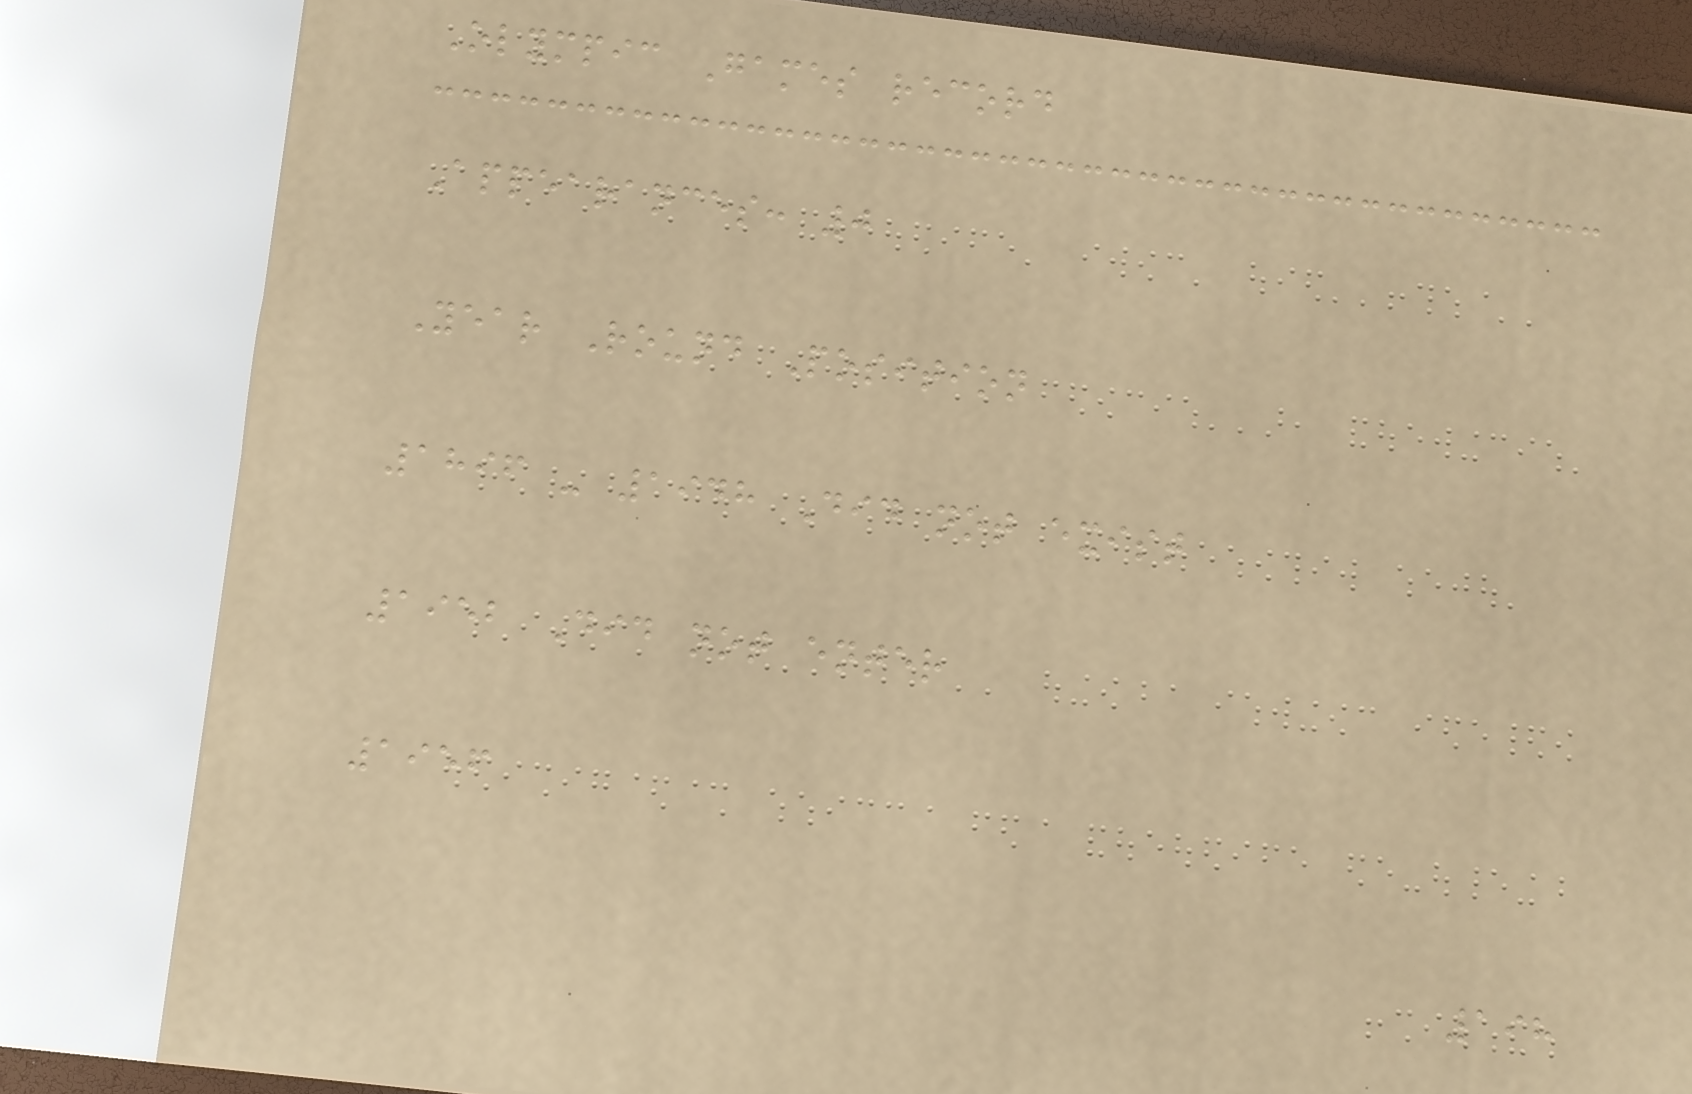Olympic Games record
Appearances: 0
Year Round Position
1896 - 1948 Did not exist
1952 Did not enter
1956
198
